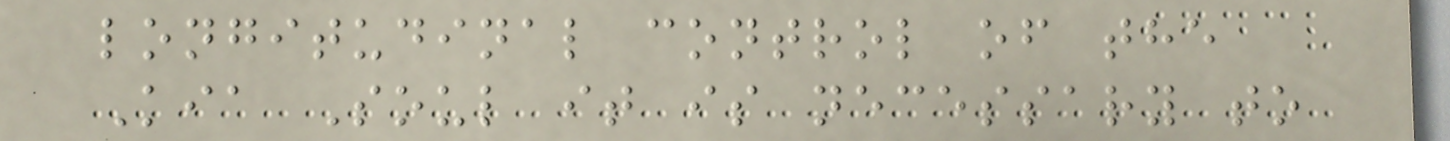longitudinal control of the
Kia Soul it is necessary to
